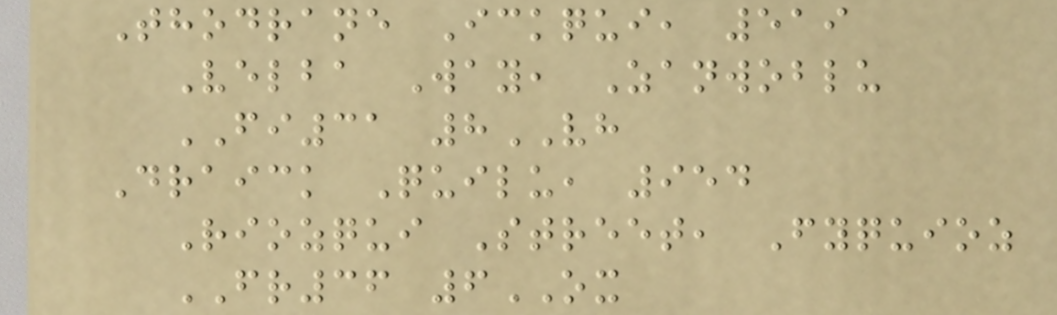Thodrane Ickqui, 519
Velba Way, Zanwoblu
FI31 8VH
Draick Quilu, 954
Riozqui Street, Fyquioz
FR36 6OX
